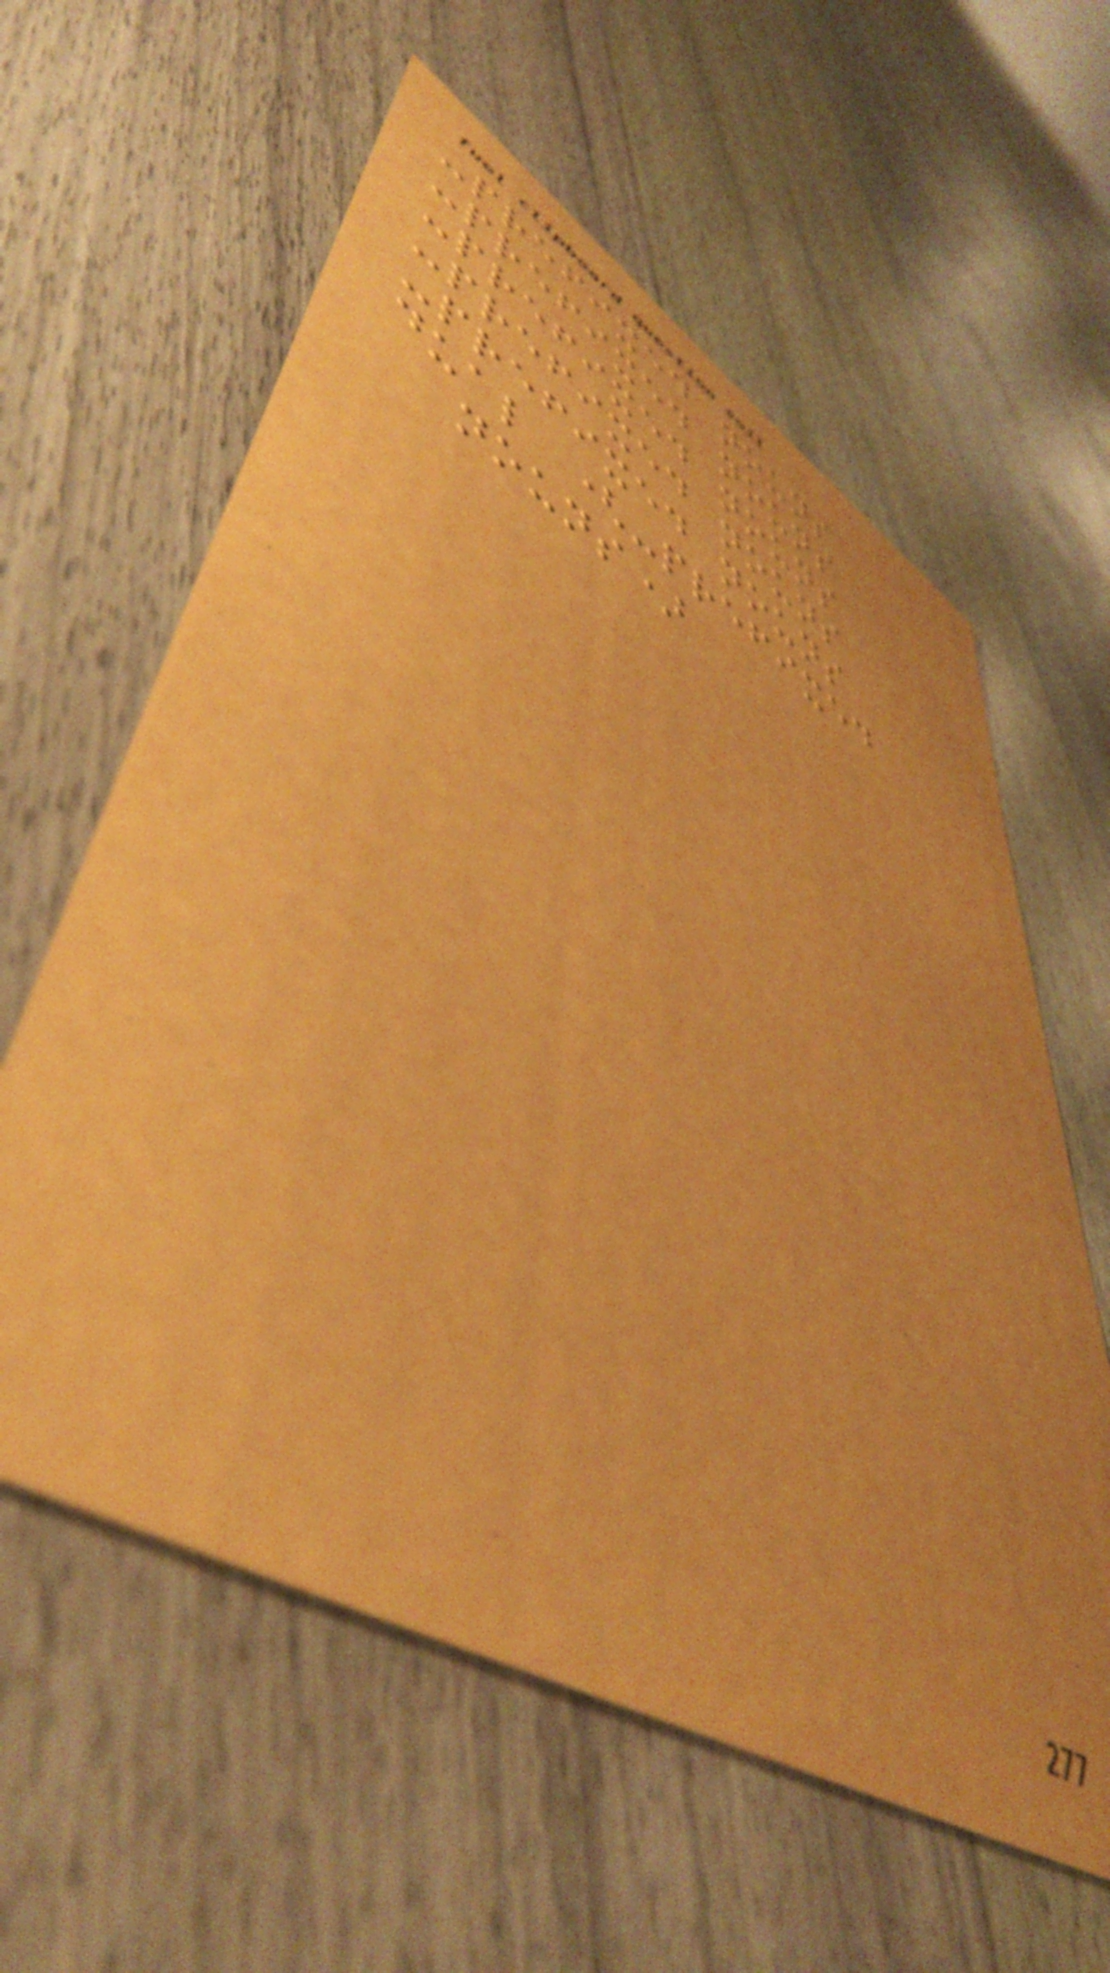-prefixed nouns
-prefixed nouns
-prefixed nouns
-prefixed nouns
-prefixed nouns
dual (-prefixed
nouns)
